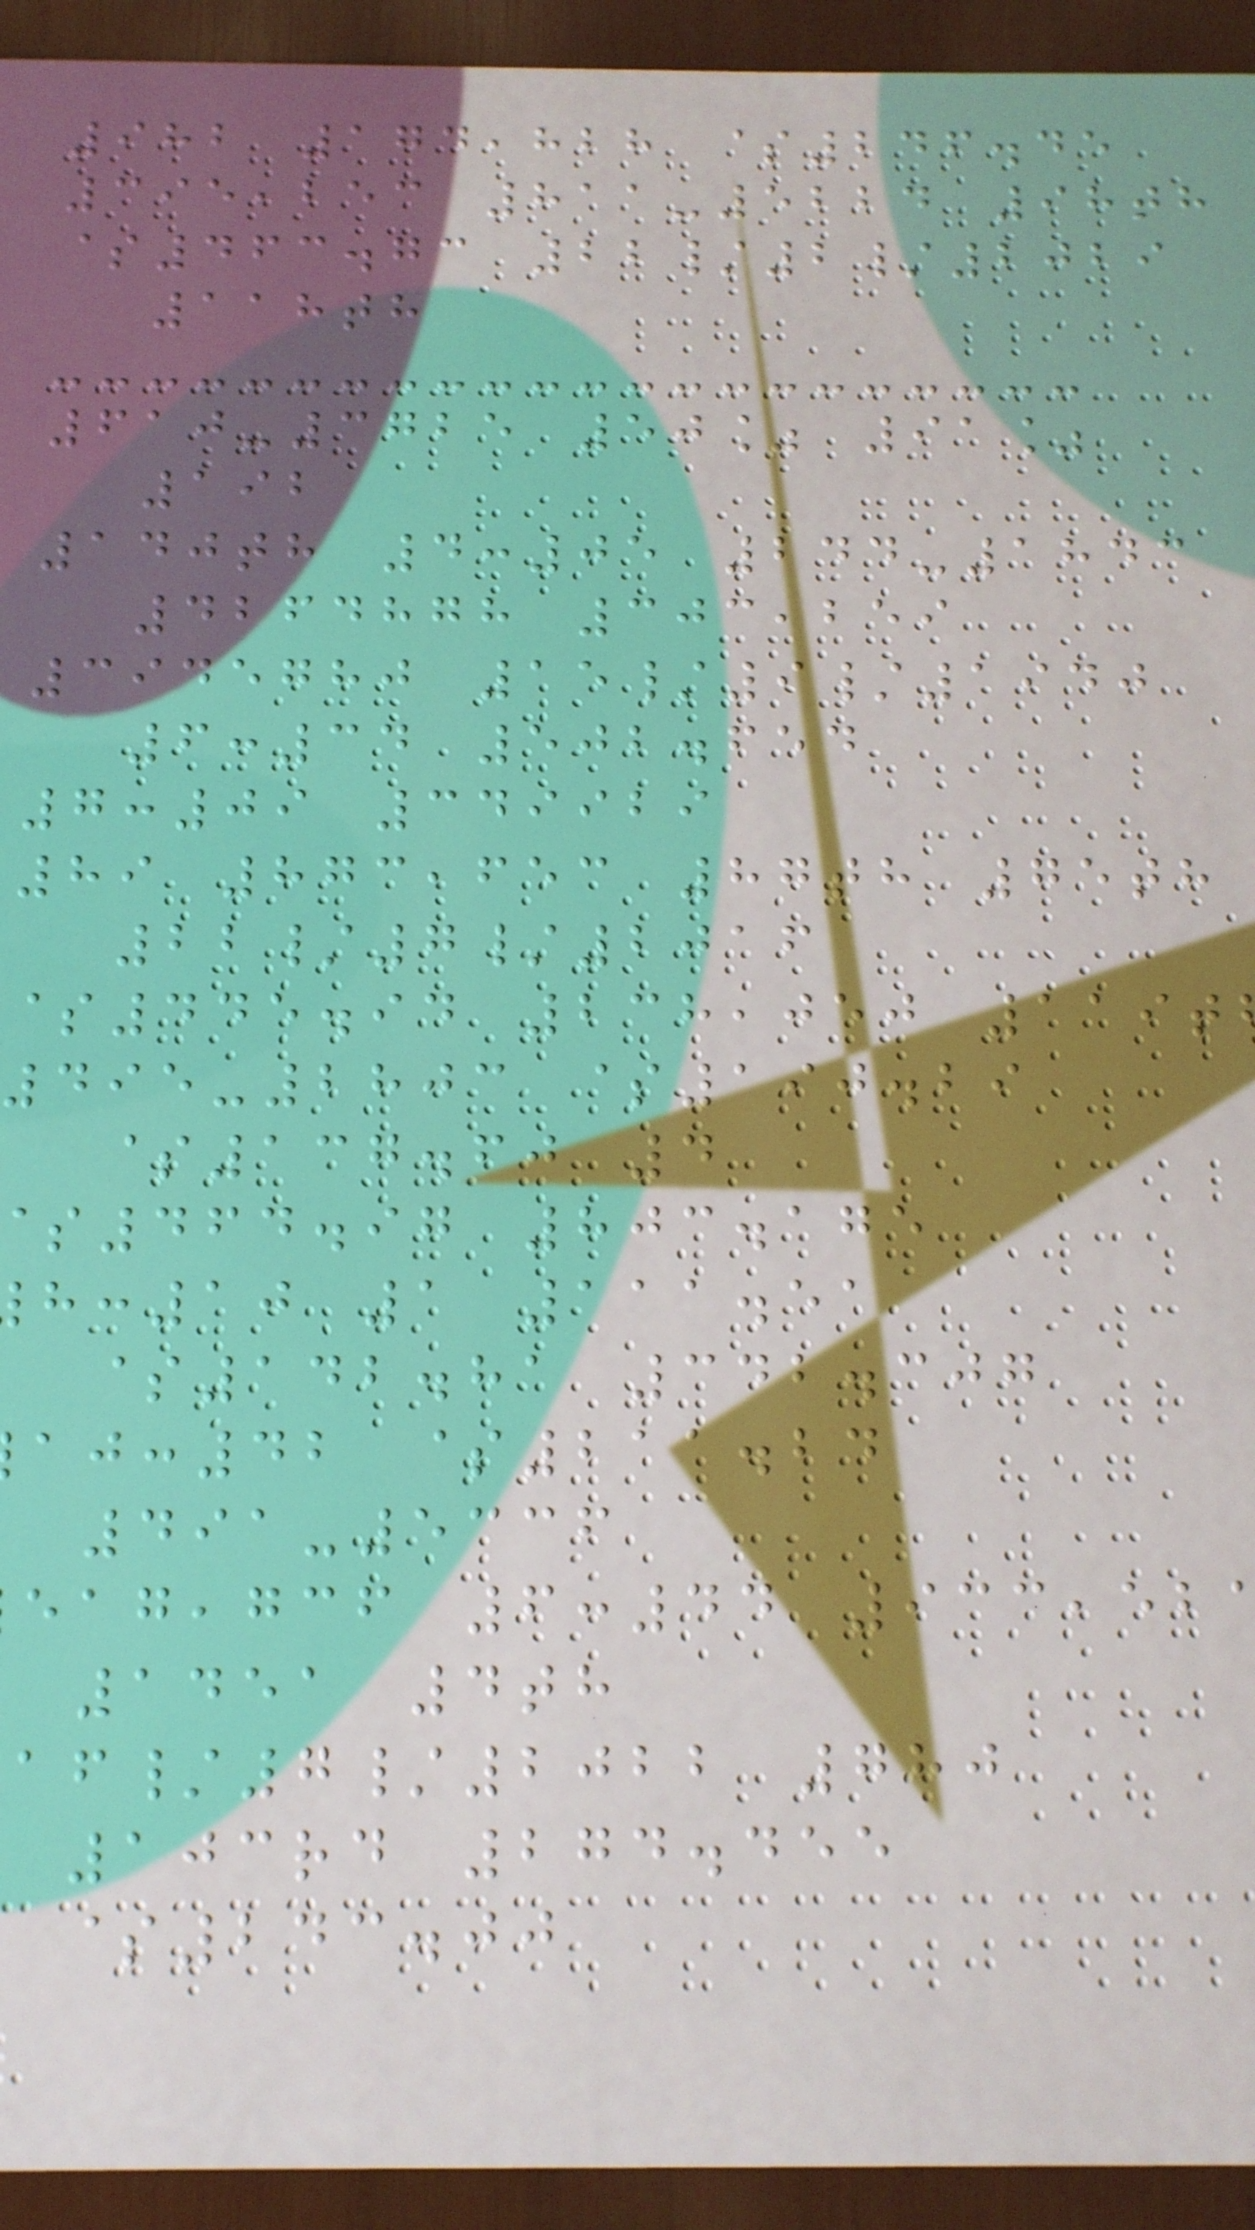982 174,828 $246.45
395,253 811-5224 98th
$463.73 22/2/2029
118th
610-3725 50% 91%
192
140th 4:05 244-1843
4264878 303,259
3945780 15/9/1940
6:34 502.654
7:09 349929
89 873,653 87th 75th
22/7/2016
$445.94 238,050 119t
495-2803 $190.29
$137.60 4
464.97 803.175
:10 1 111.51
$142.81 342.307
:42 $211.24
491-5336
,gcf 6:44 933,52
1451 4th
/7/2022 780
103rd 274.455
$243.00
